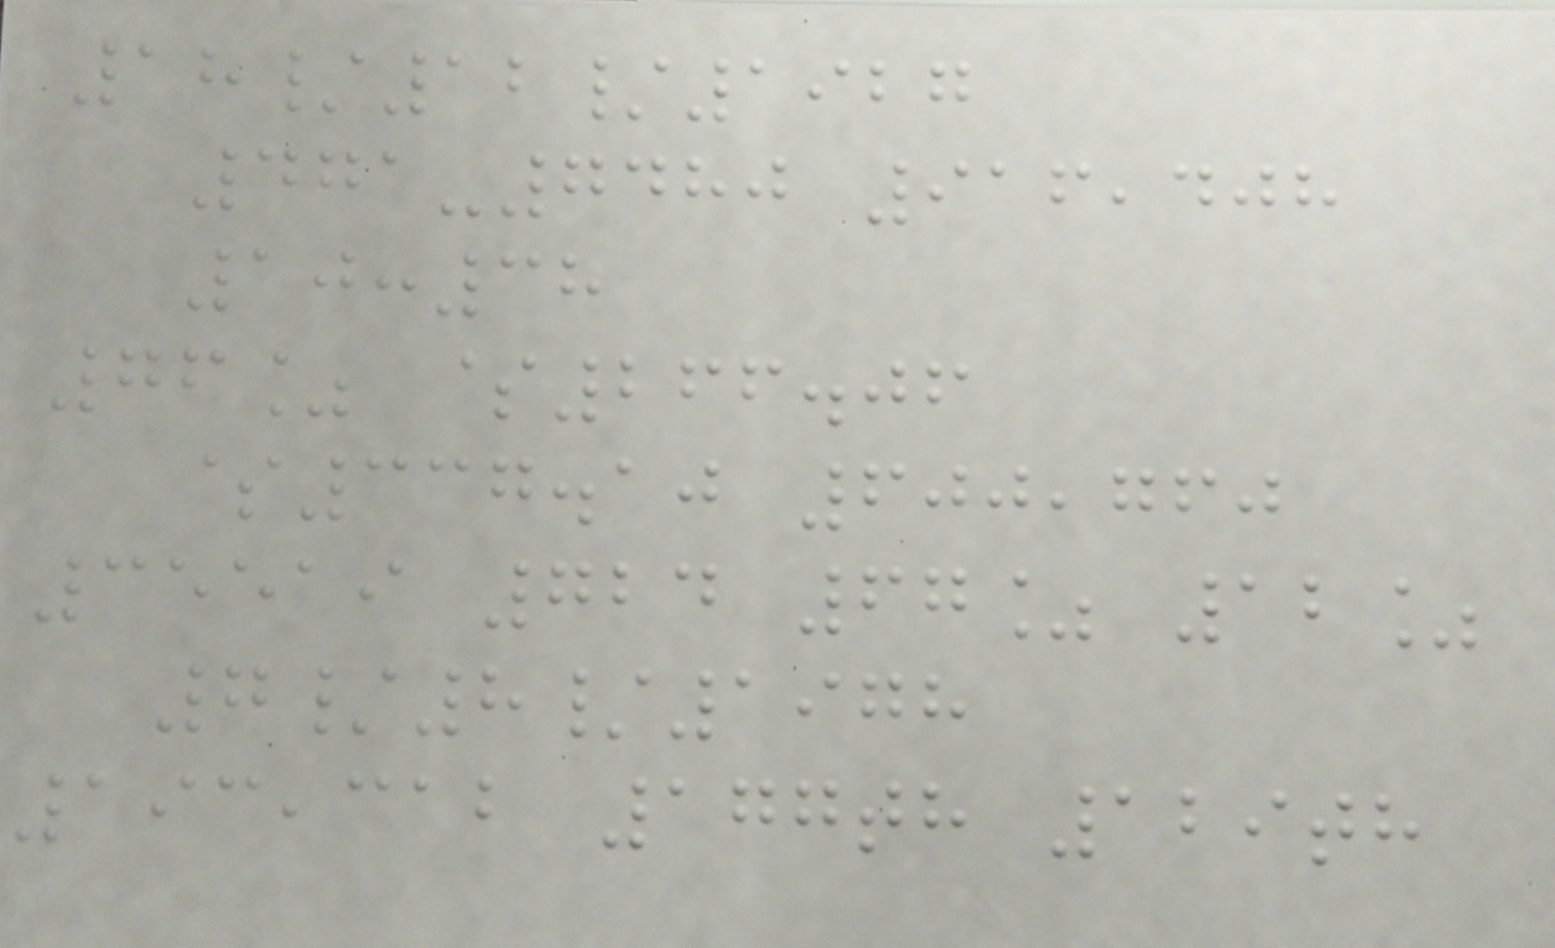18/12/1927
471-7480 916,408
10:38
76% $266.06
$337.10 600,760
35519 724 67% 12%
7/8/1978
193,312 177th 129th
